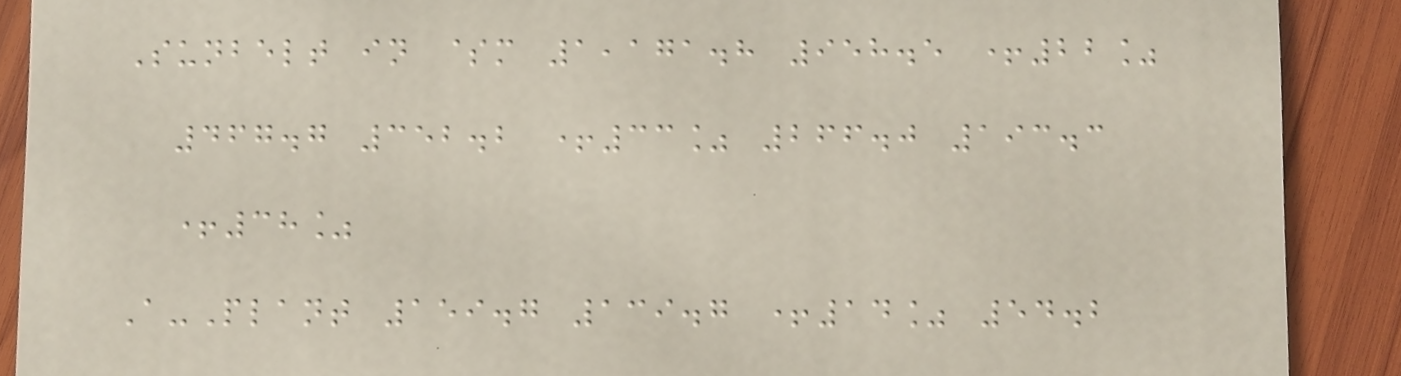Sunbelt in $m 1,171.8 958.5 +22%
467.7 352.2 +33% 266.0 193.3
+38%
A-Plant 159.7 139.7 +14% 54.2
